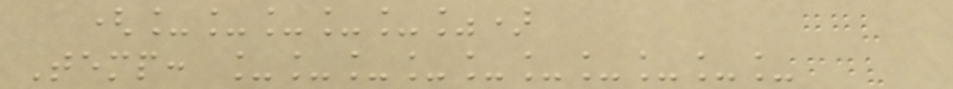(_____%)
Temp: __________
